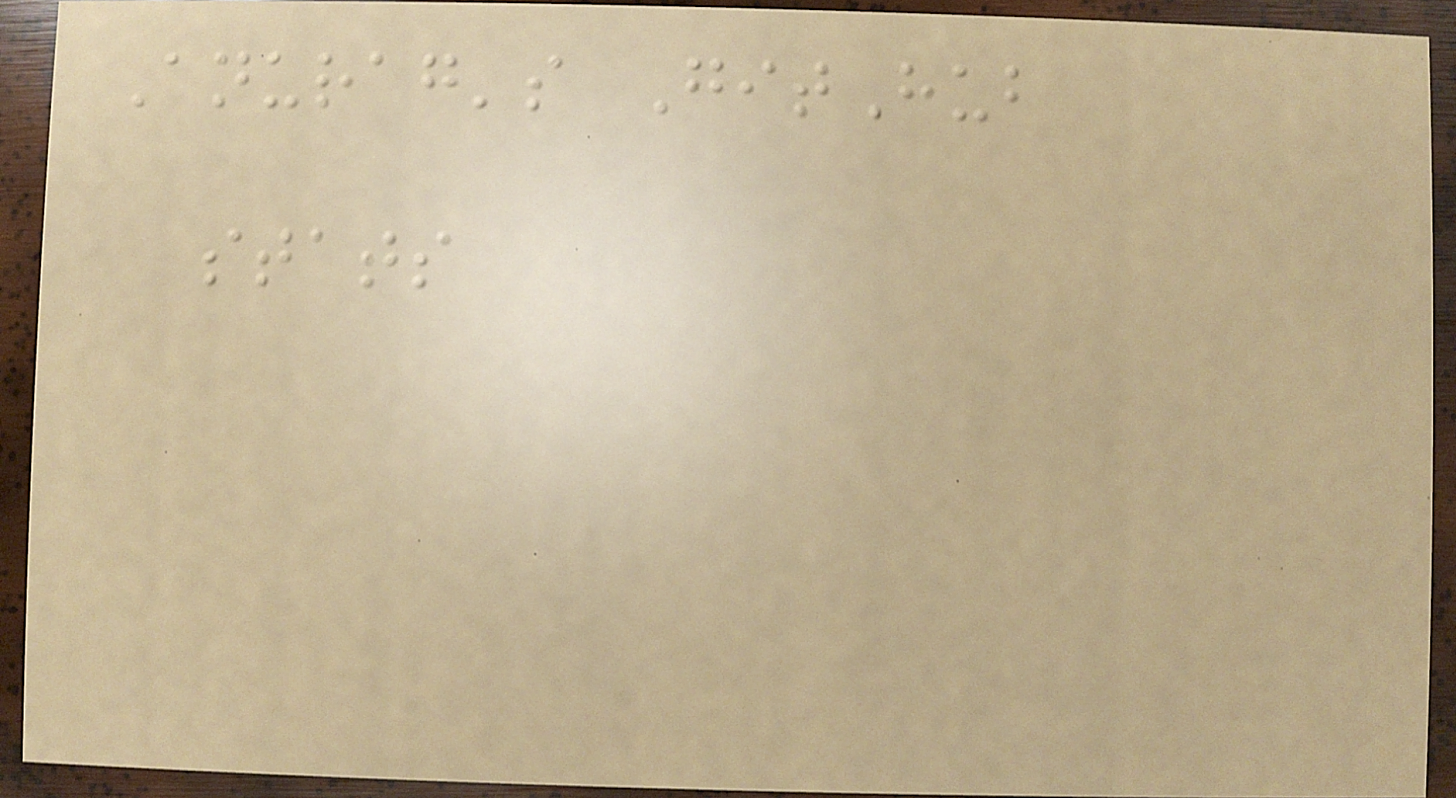Anurag's GitHub
stats
